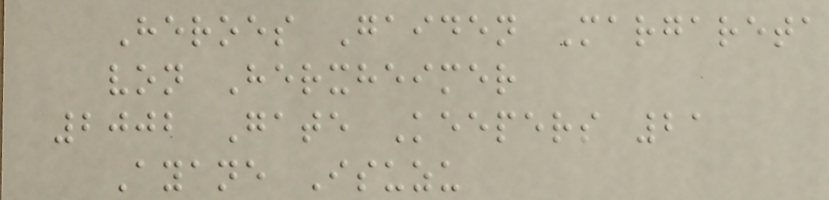Heroes Gaiden Margareta
von Herxheimer
2002 Gate Keepers 21
Ayane Isuzu
